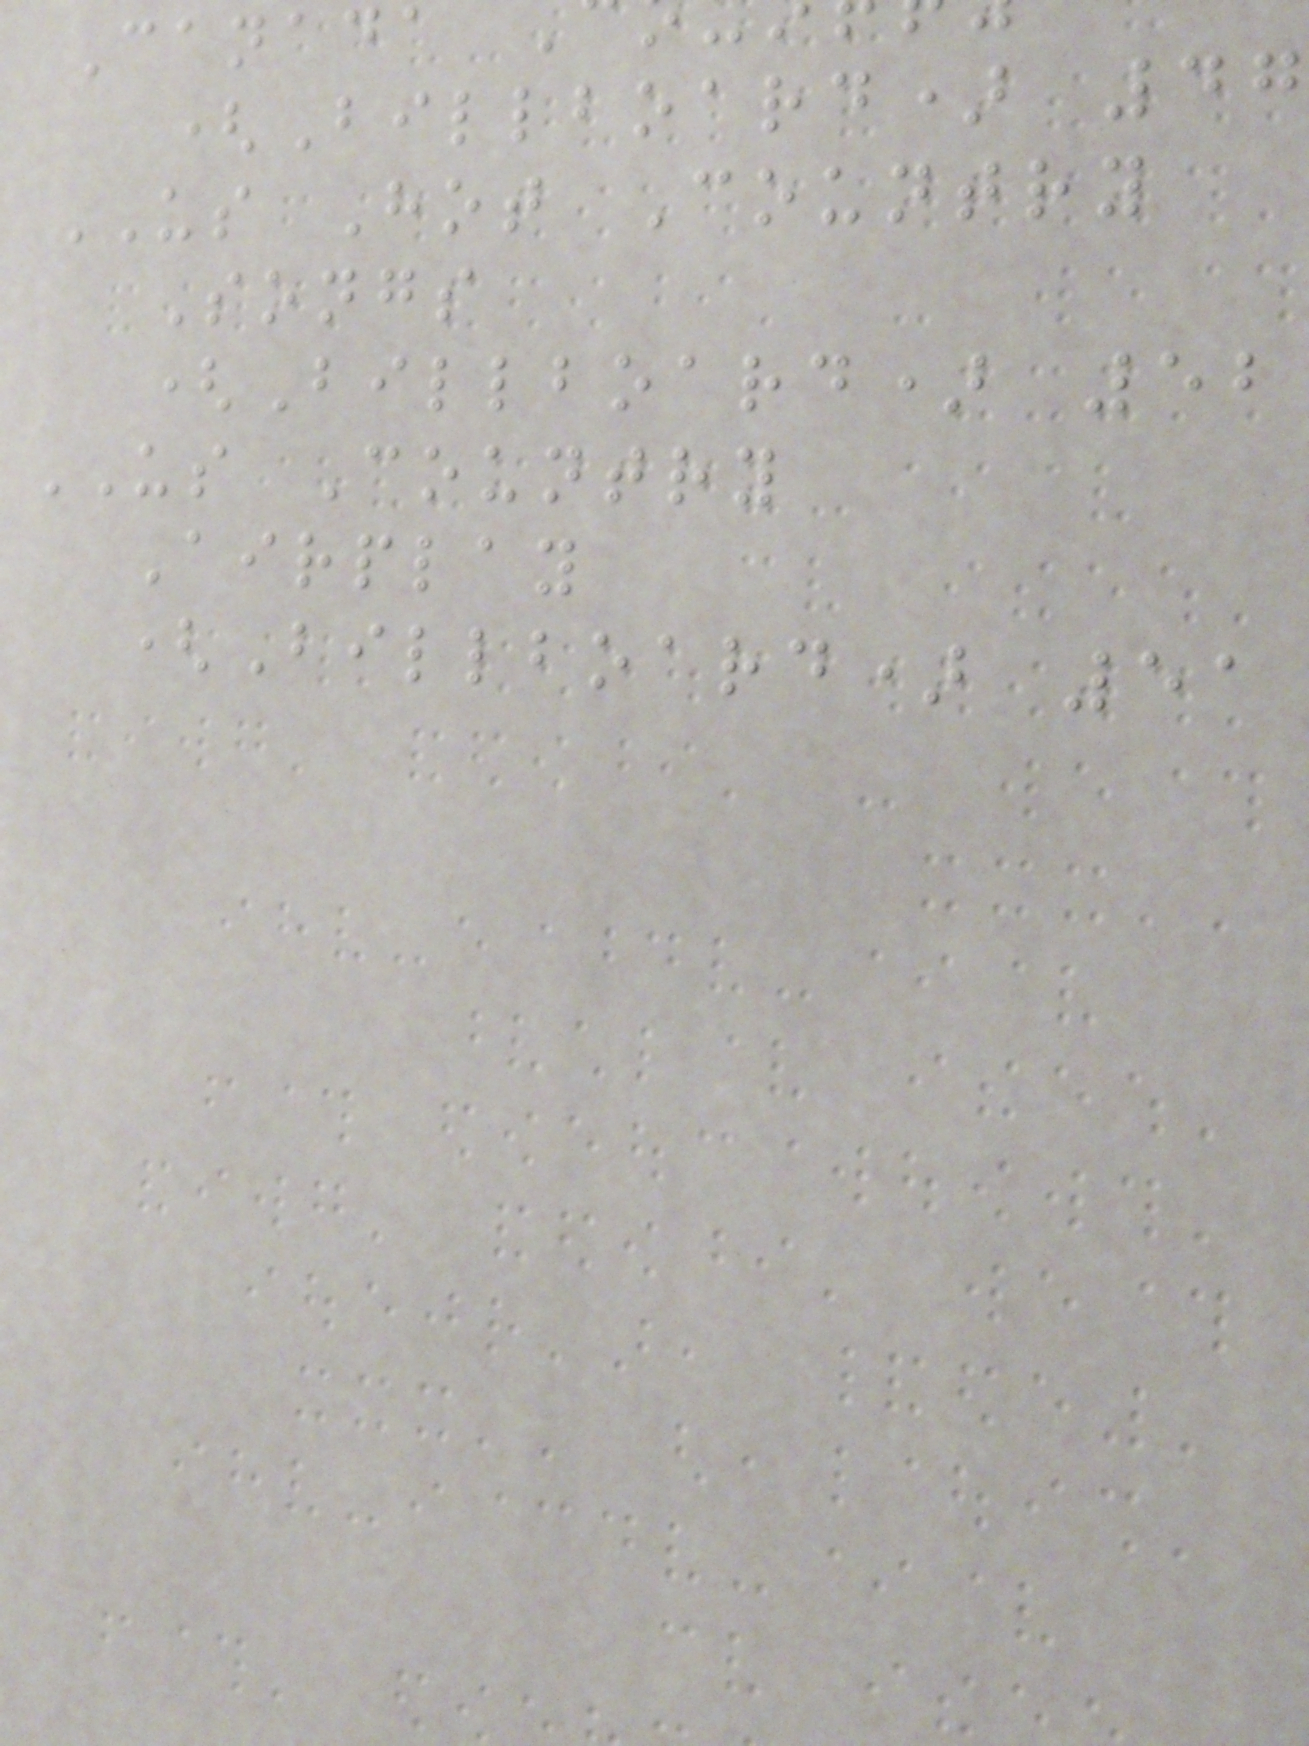Canada
(Billboard) 47
US Hot Country
Songs
(Billboard) 52
US Country
Airplay
(Billboard) 51
